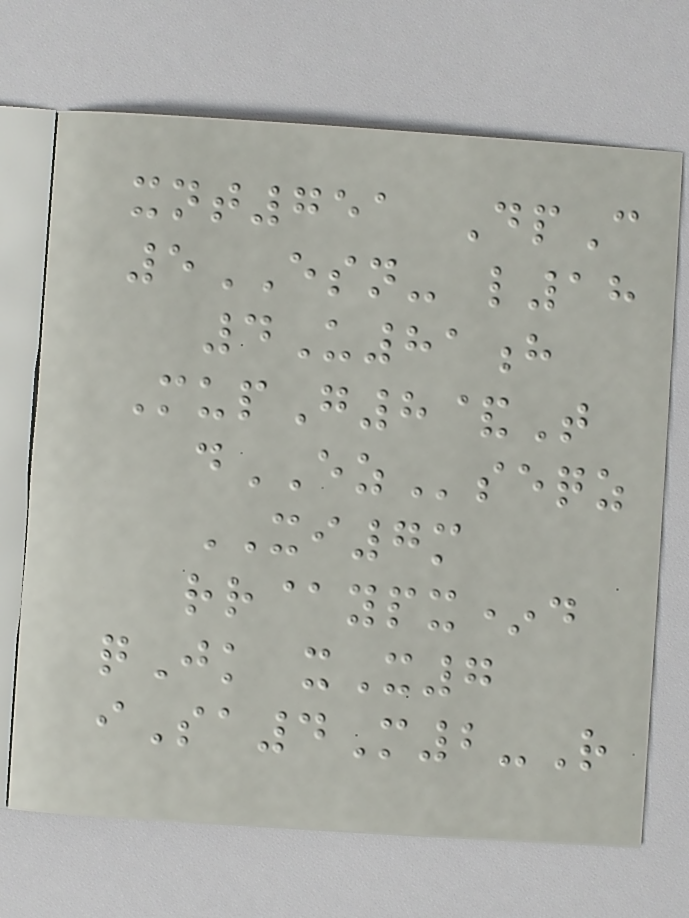xnt751 DpC
5ESN- l18
4U81h
MupG8&T
dEZseqz
XI7m
rr@ypx*d
qJk xX7
iSa4M2-R
